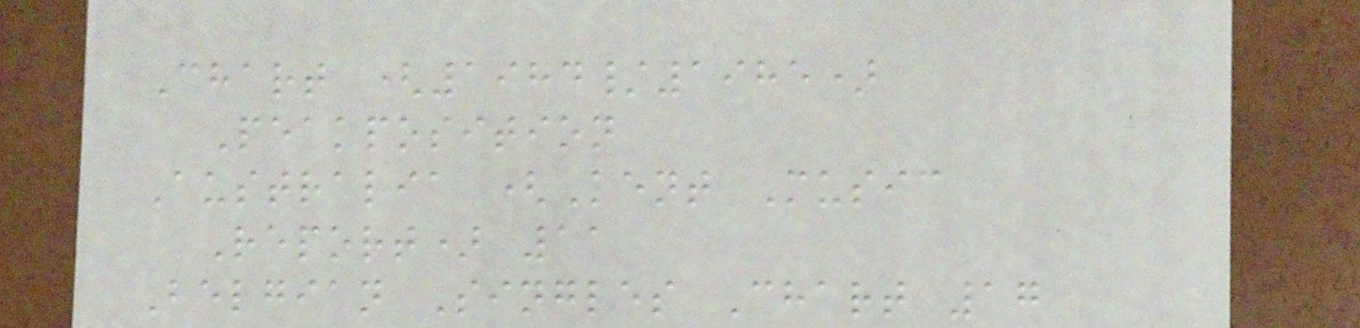Chart (1984/1985)
Peakposition
Australia (Kent Music
Report) 11
Belgian Singles Chart 17
